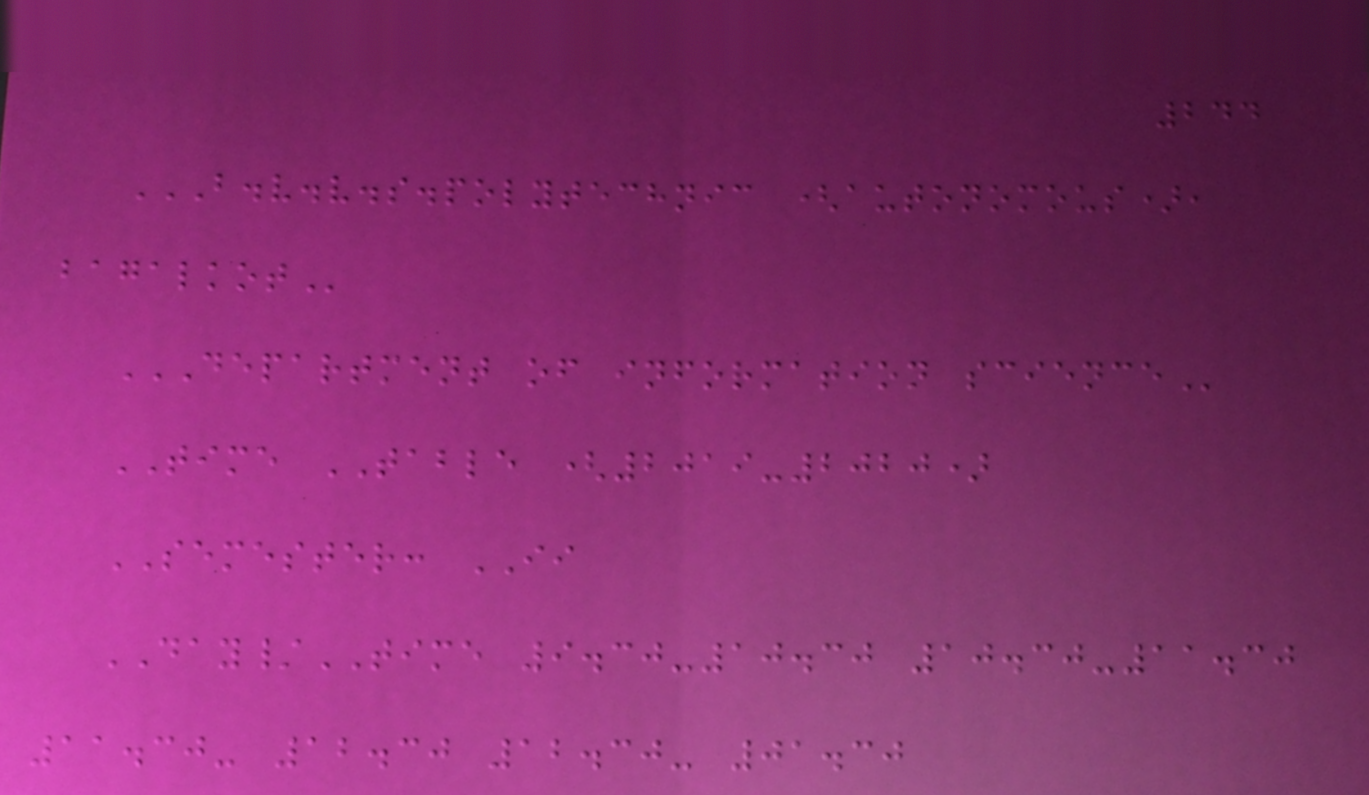244
B.V.V.S.POLYTECHNIC (AUTONOMOUS),
BAGALKOT
DEPARTMENT OF INFORMATION SCIENCE
TIME TABLE (2019-2020)
SEMESTER: II
DAY/TIME 9.30-10.30 10.30-11.30
11.30- 12.30 12.30- 01.30
